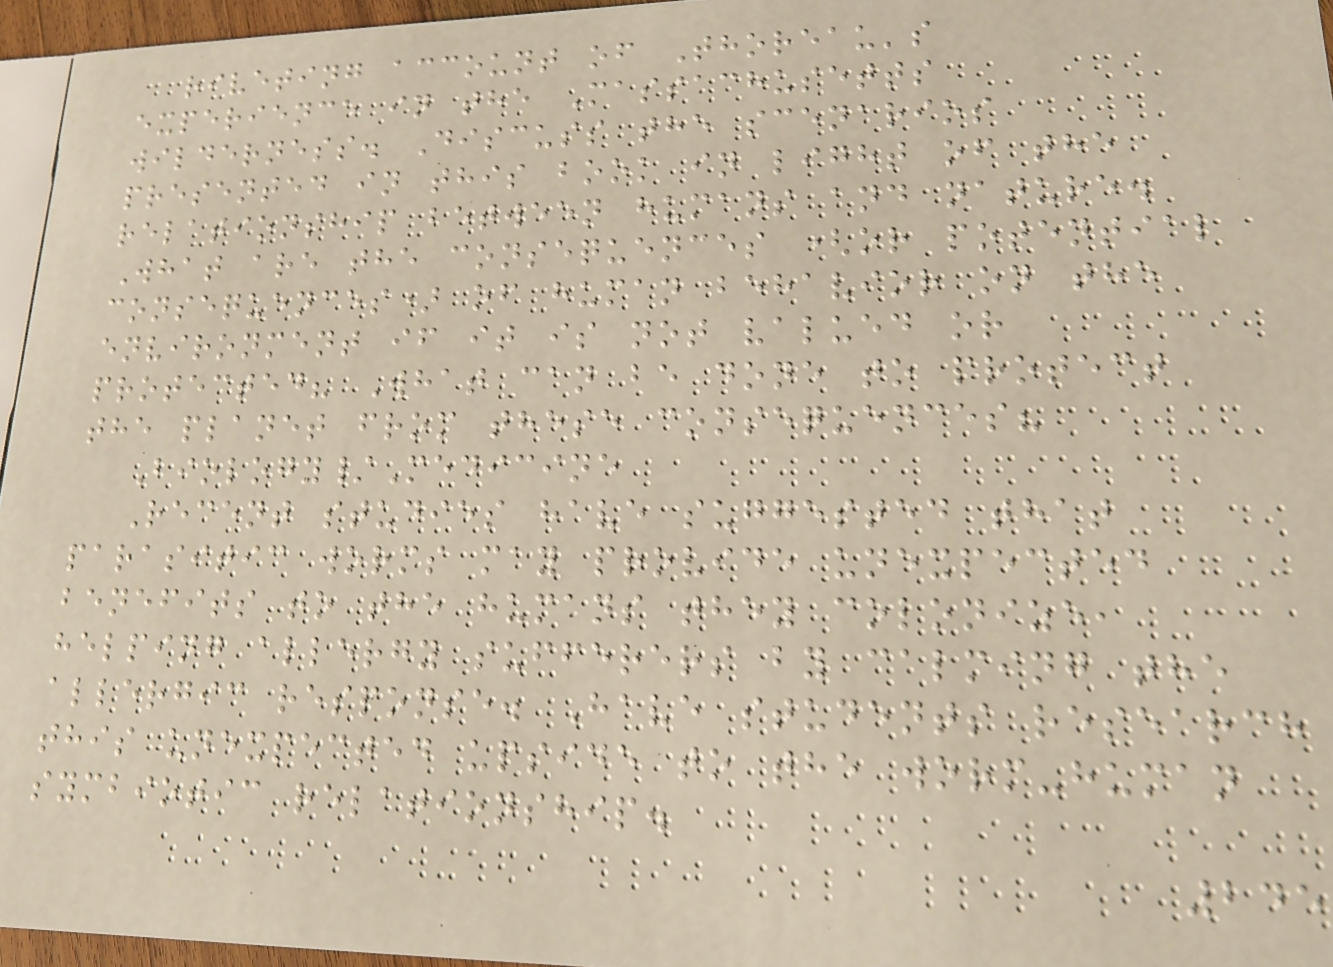riveting account of Thoreau's
experience in the Massachusetts
wilderness. Discuss the scenarios
presented in this book in light of the
relationship between humans and nature.
What are the consequences (or potential
consequences) of human behavior on the
environment if it is not valued or
protected? What can be done to protect
the planet from these consequences?
Biology/Medicine
Recent studies have suggested that
parasitic worms may provide unexpected
benefits to the humans they colonize,
helping allergy sufferers by calming the
allergic response. Have students research
this unexpected upside to the worm-human
symbiotic relationship.
245
